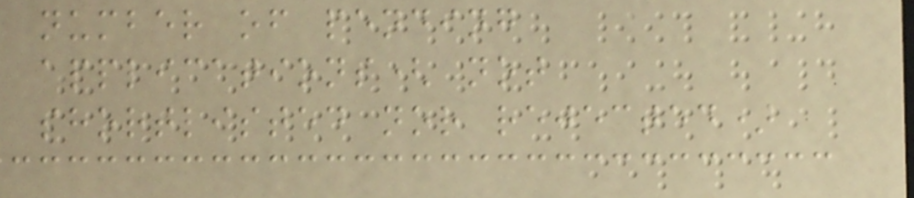number of pending
applications( not
shortlisted nor rejected)
